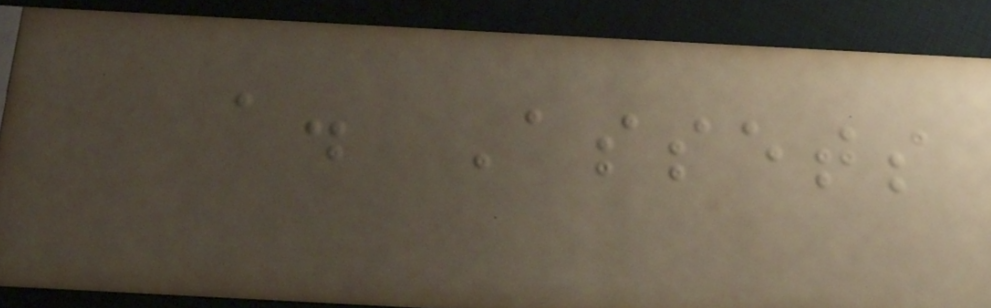a. Assets
